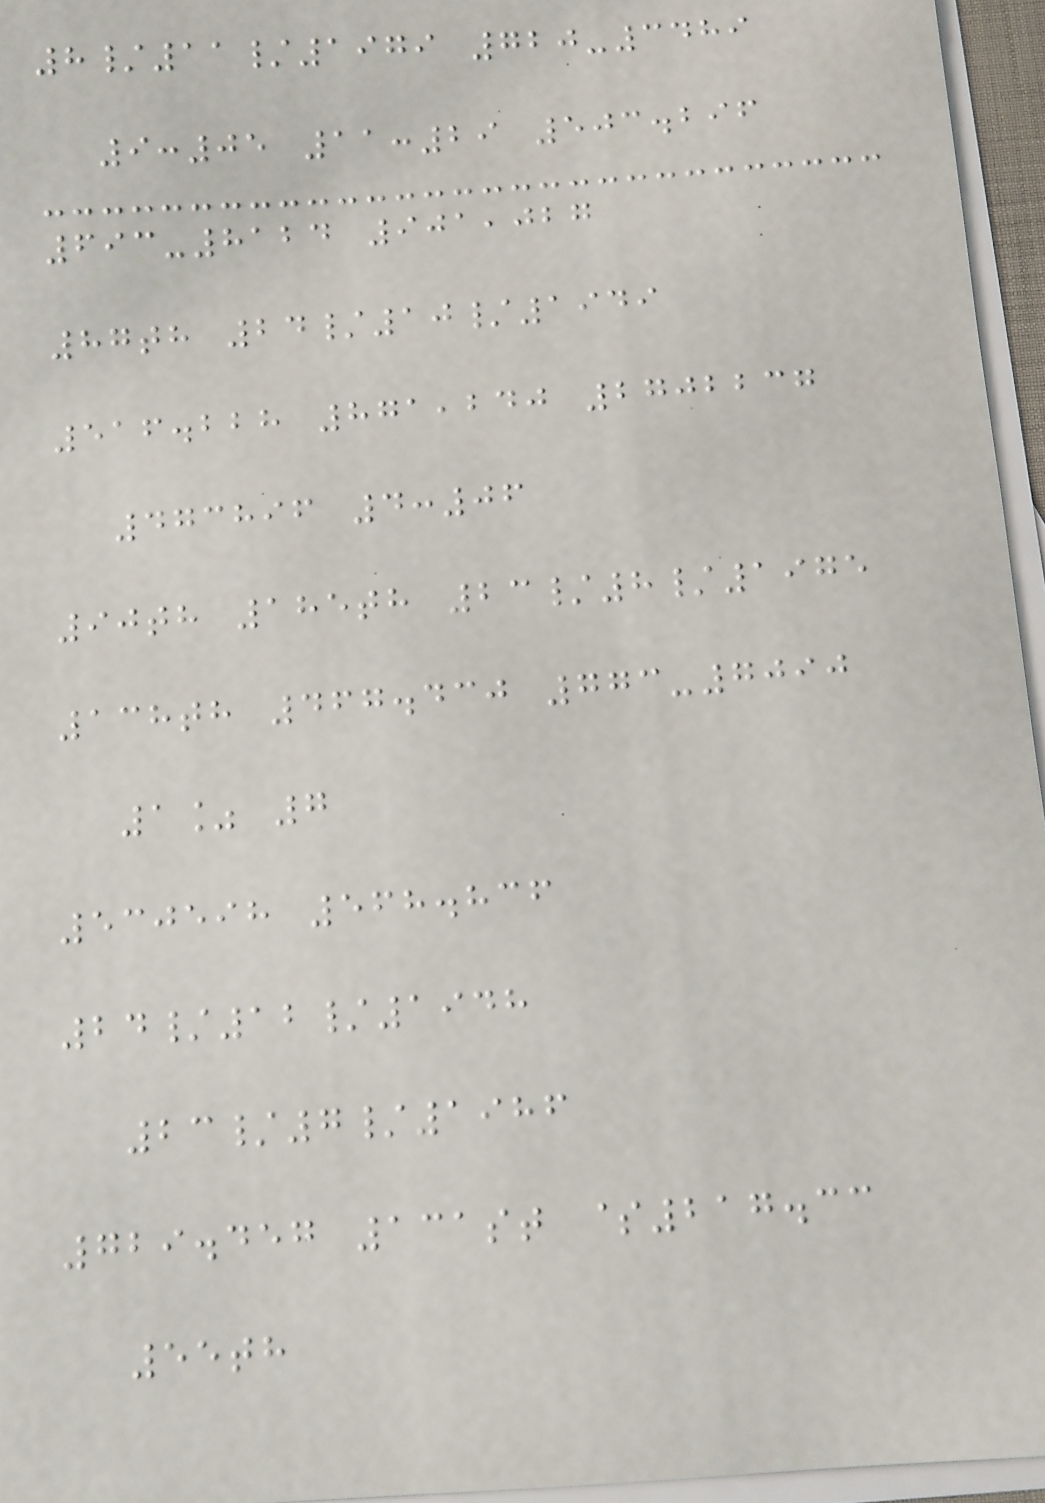8/11/1979 720-3489
9:05 11:29 503.296
693-8124 901,027
87th 24/10/1949
516.228 871,240 2702237
473896 4:06
90th 185th 23/8/1975
138th 467.430 773-7090
1% 7
530598 568.836
24/12/1948
23/7/1986
729.457 131st $217.33
55th
